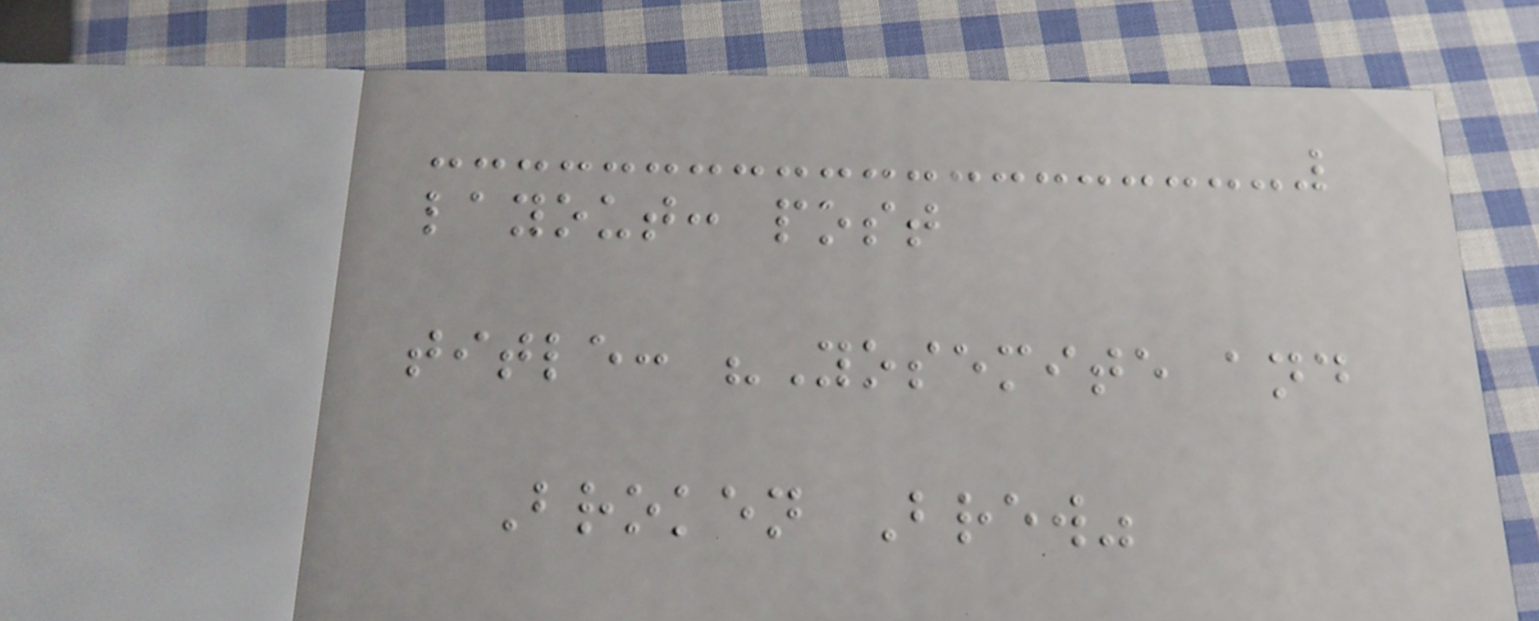layout: post
title: "Yosemite and
Broken Brew"
